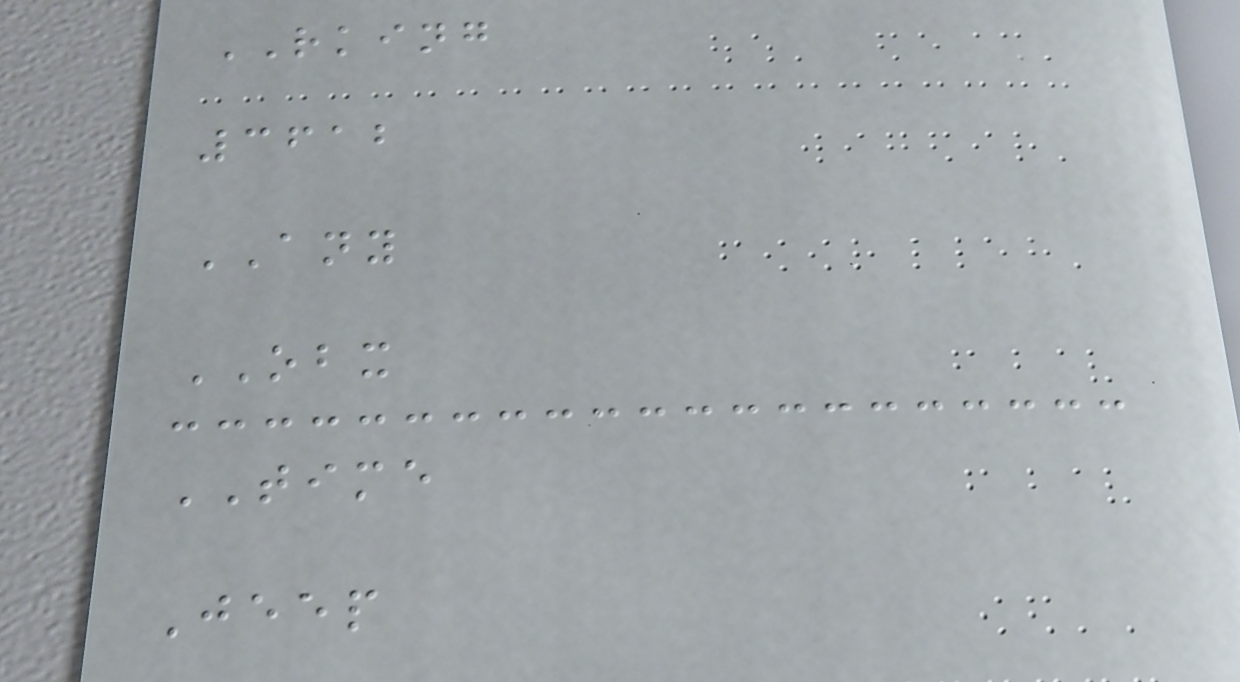RKING
3612
ANY
OBX
TIME
Jeep
